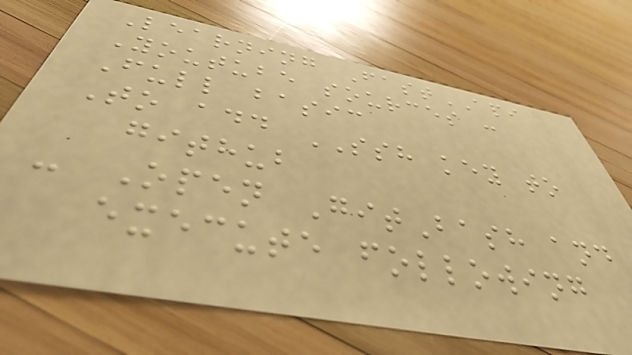Learning FastAPI
Youtube sources :
Full basic
To add SSH key to
github
- Open GitBash and
execute following
